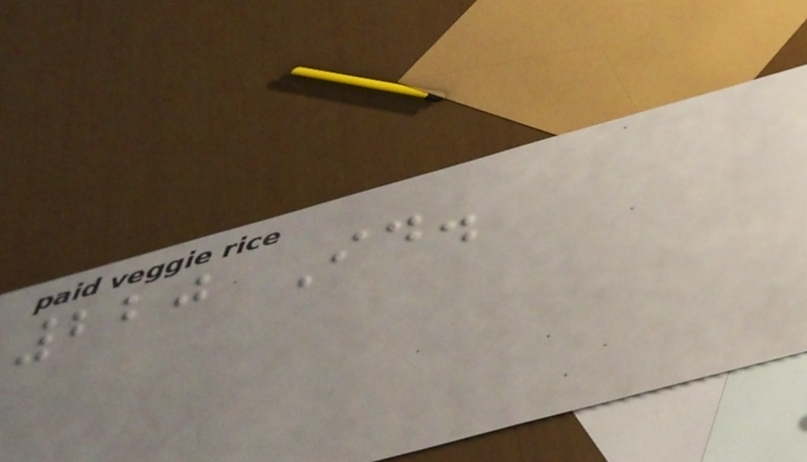220 Id.
